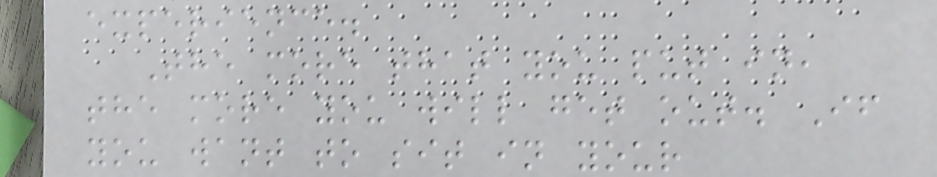experience.
The more that you put in,
the more you will get out. If
you want to sit in your
